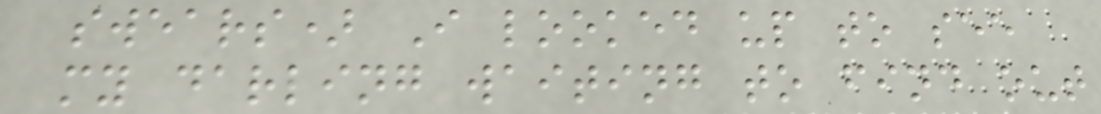swears) I looked up to see
my darling waiting to find out
